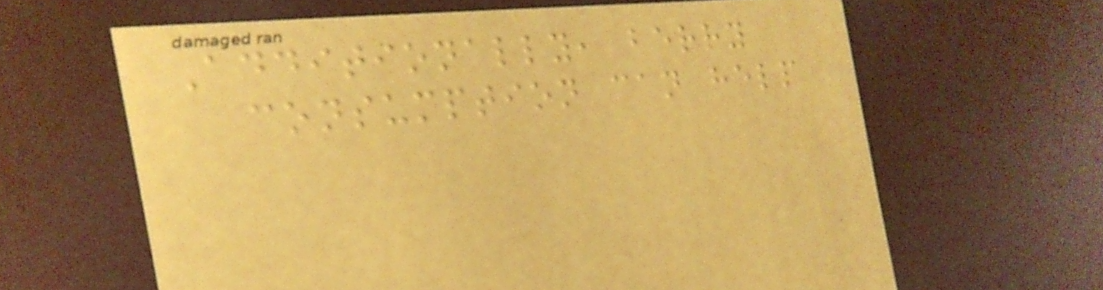Additionally, berry
consumption can help
